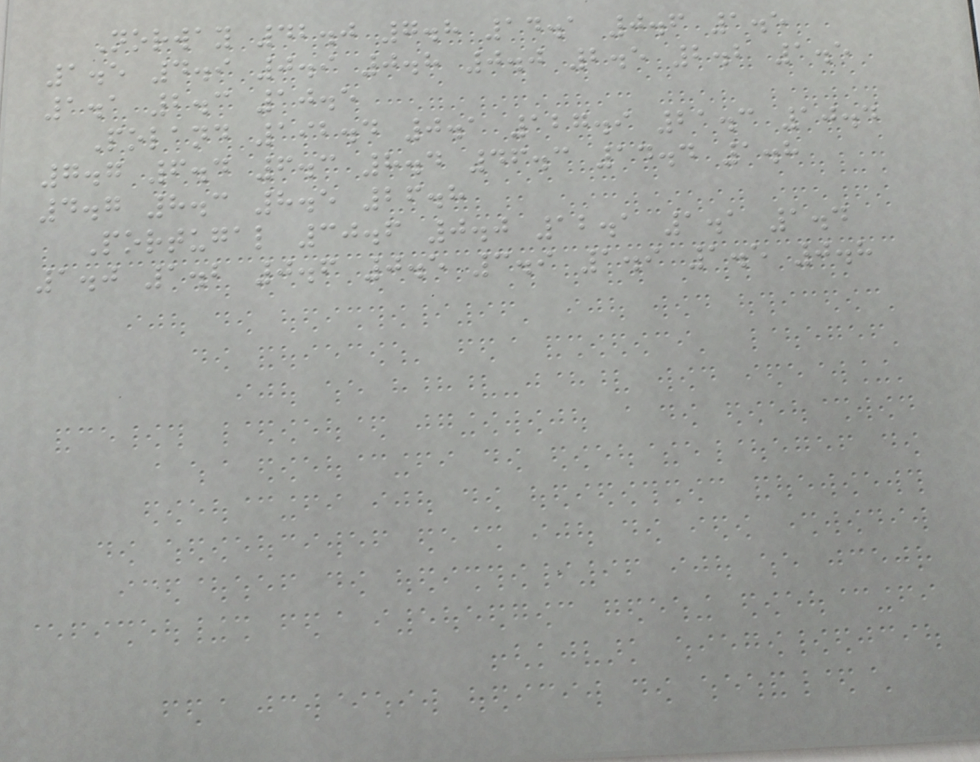Norway 42.0 7.8 14.1 0.6 1.5
1.5 4.9 0.9 0.8 0.0 2.5 2.2 1.5
1.1 2.3 10.5
Poland 192.4 0.1 127.9 21.3 10.4
7.7 6.4 6.3 8.4 46.3 14.4 1.8
4.7 8.3 8.5 26.8
Portugal 30.6 0.0 12.1 1.1 1.4
1.0 1.2 0.6 0.5 3.9 1.9 1.5 0.8
